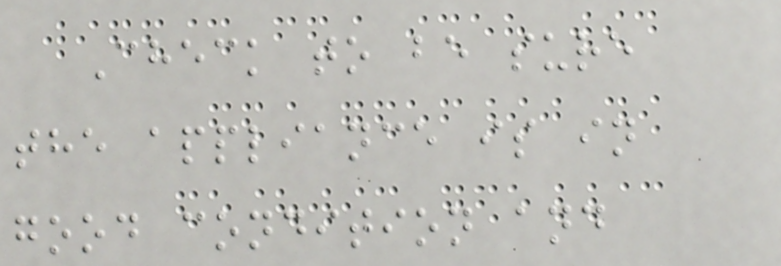Check to be sure
the appliance is in
good condition and
